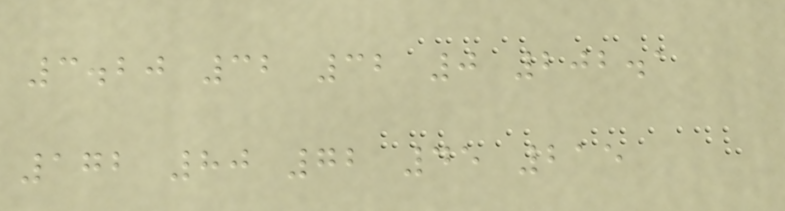3.20 32 32 0 202.1
172 80 72 45 215
